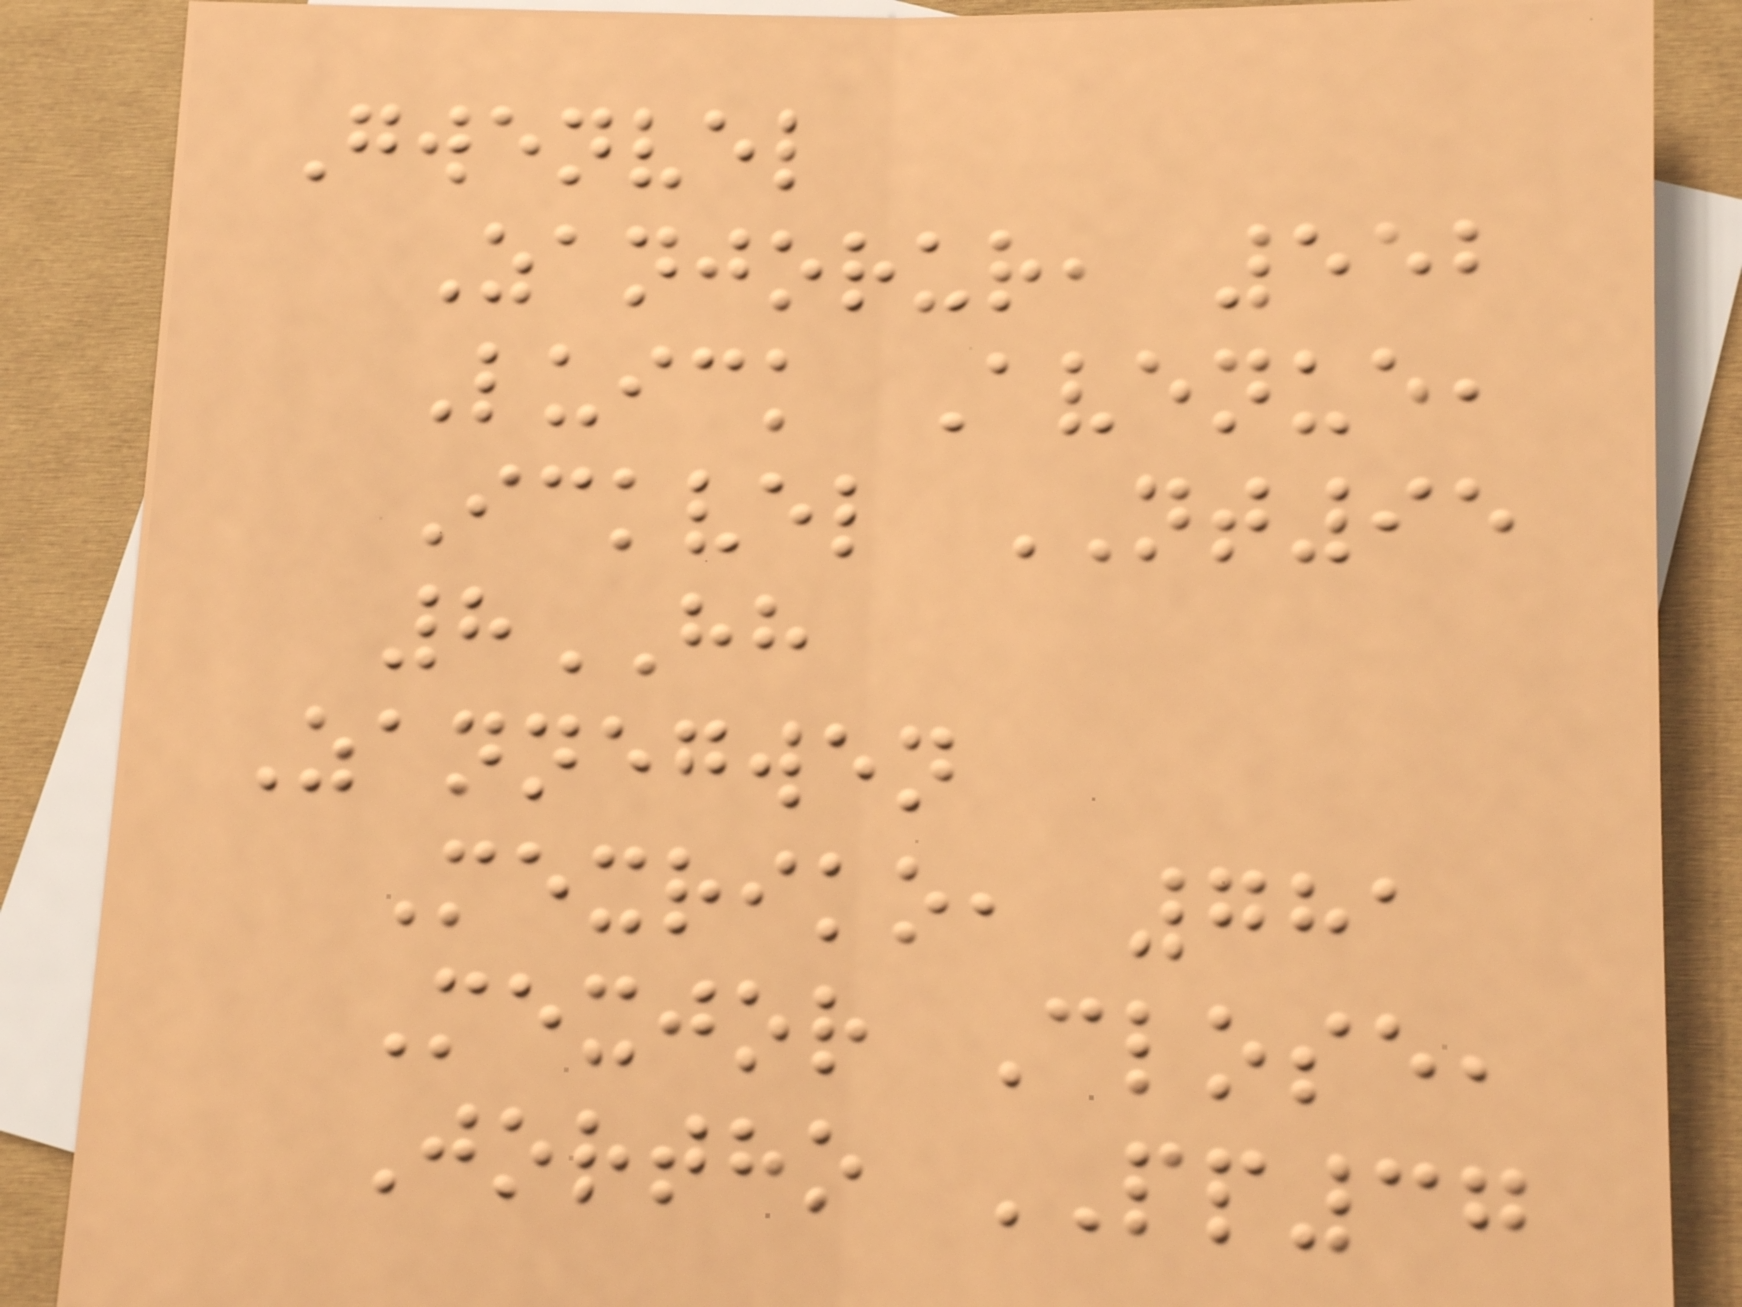Gwenvel
Zanjorur, 552
Luick Avenue,
Ickvel NT95
8HH
Zannegwen
Mexriko, 781
Mexjor Close,
Jortho PP37
